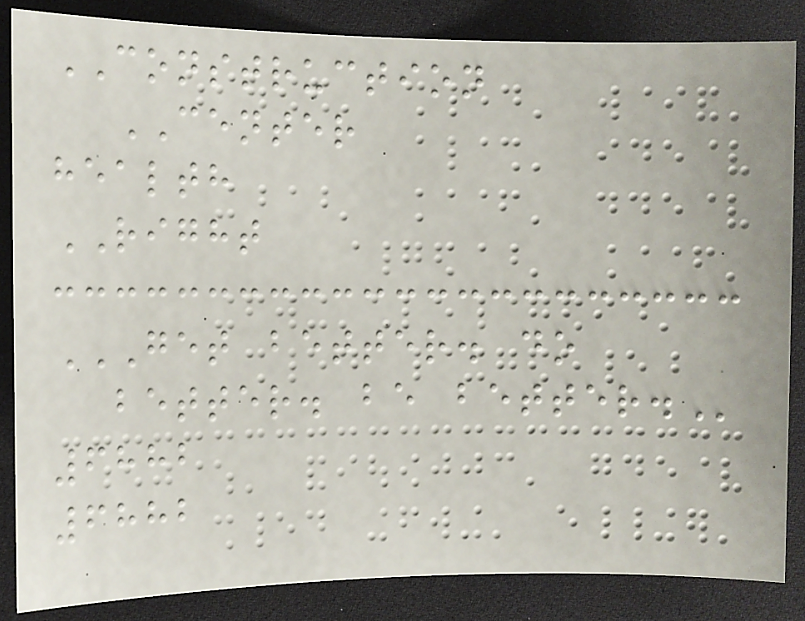CONSTRUCTION
CENTER
health
RIGHT
GET BETTER. DO
BETTER. BE BETTER.
6882
6882
